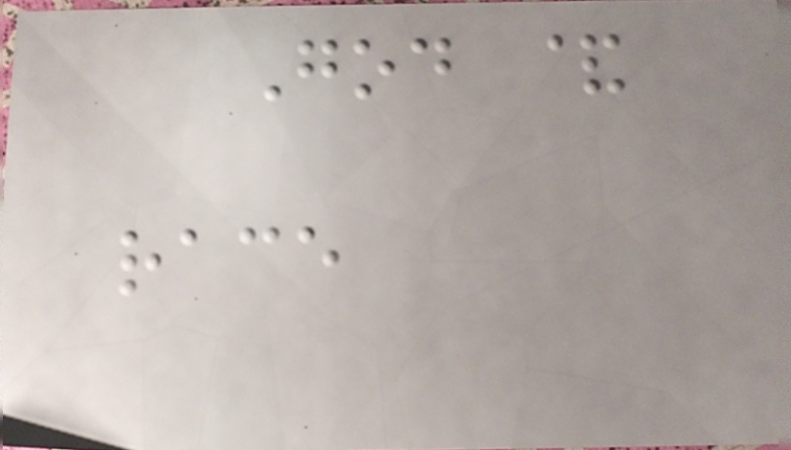God &
race
